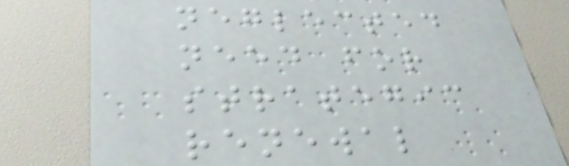neglected
need for
strategic
renewal
